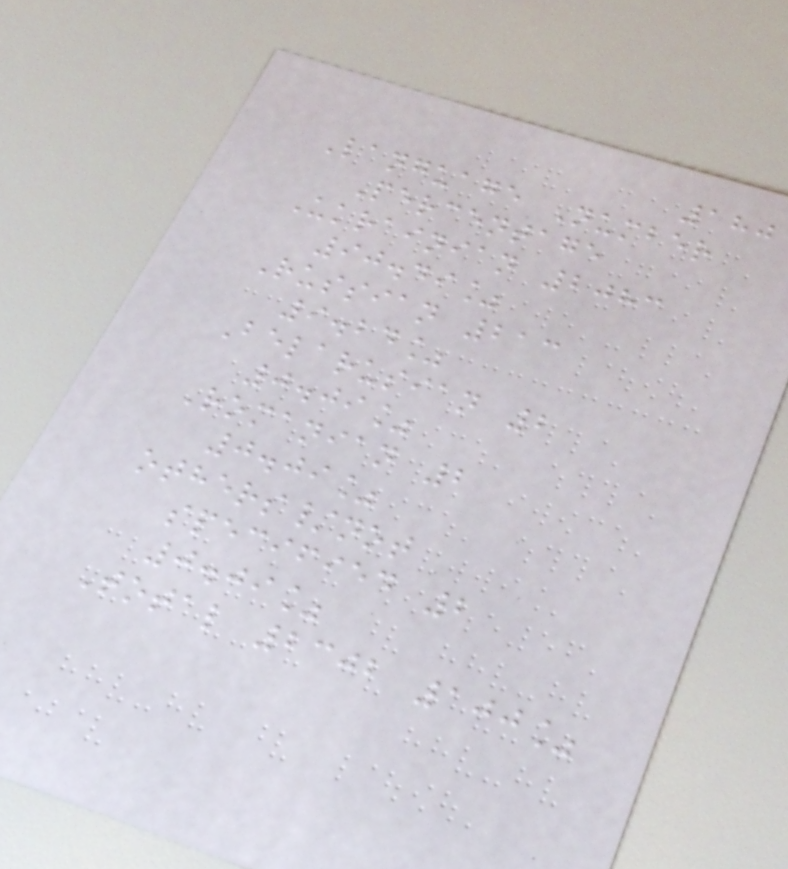180
Language Number
Percentage
Ukrainian 2083
90.49%
Russian 213
9.24%
Belarusian 2
0.09%
Romanian 2
0.09%
others/not
specified 2
0.09%
Total 2302 100%
